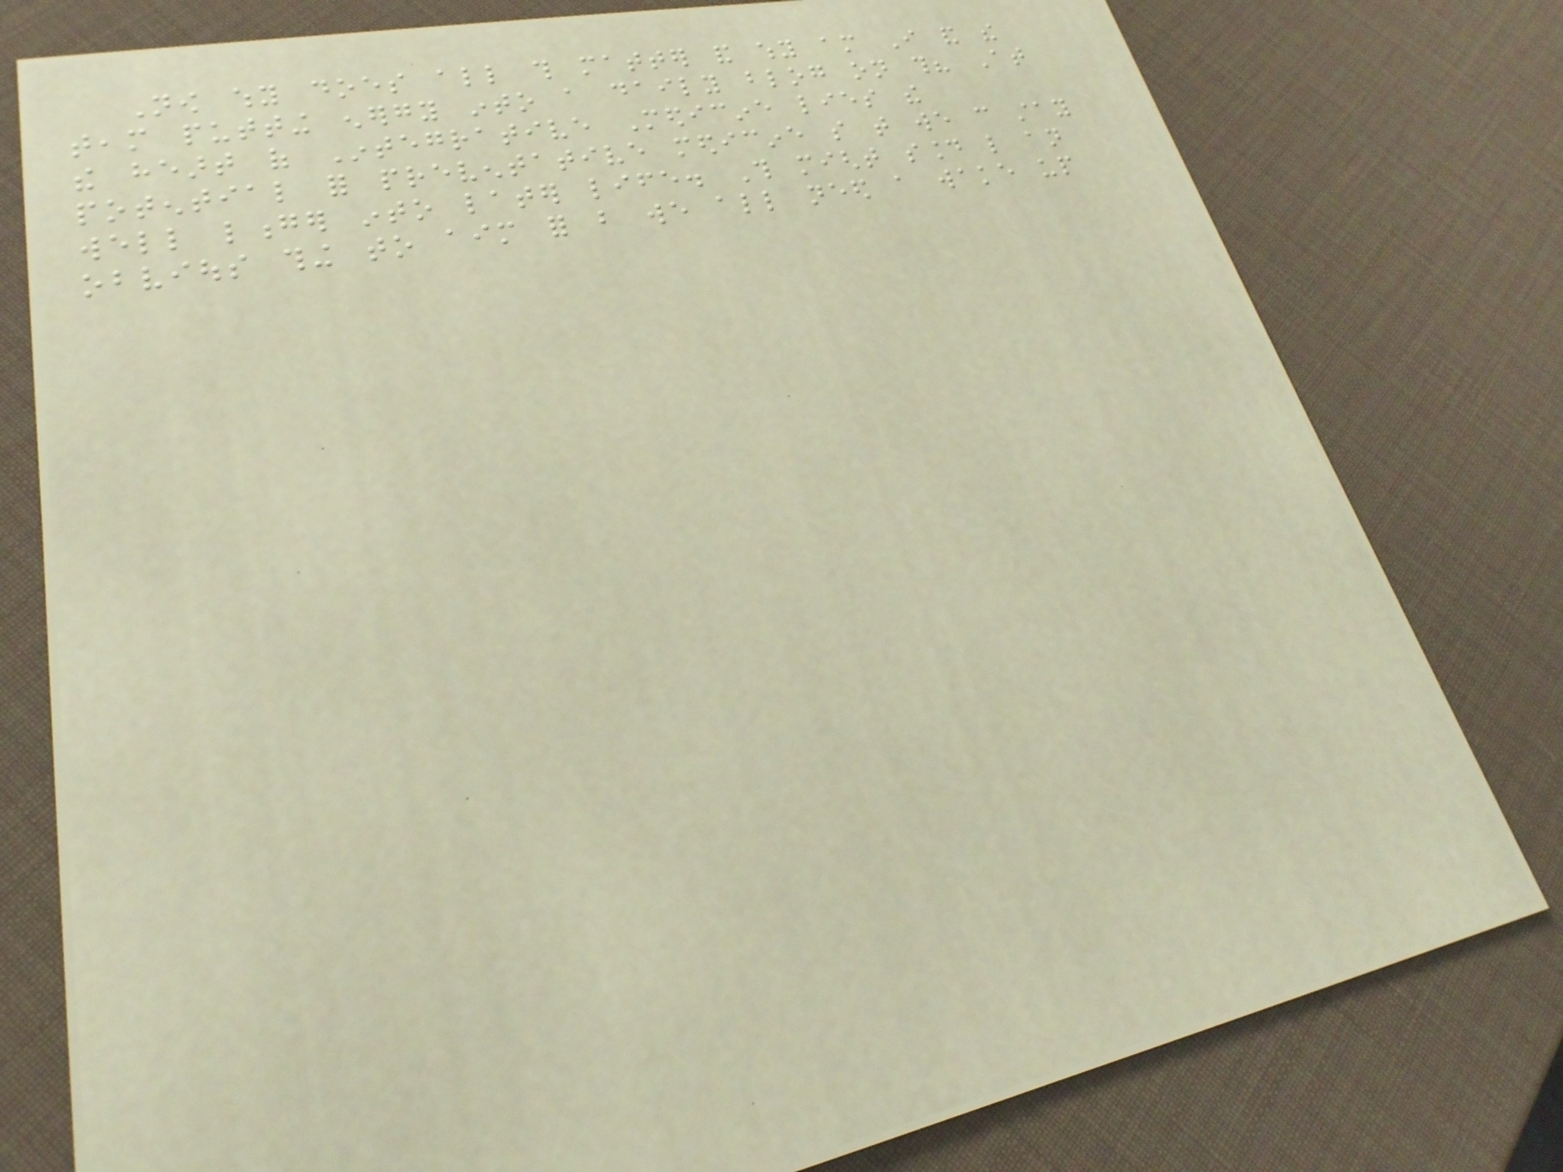Now why does all this matter and why am I and the
team putting energy into a daily blog on this? At
the heart of Integrative Medicine lies the
potential for preventative medicine so that we can stay
well longer into later life. This might sound like an
obvious thing to aim for but we all need a wake up
